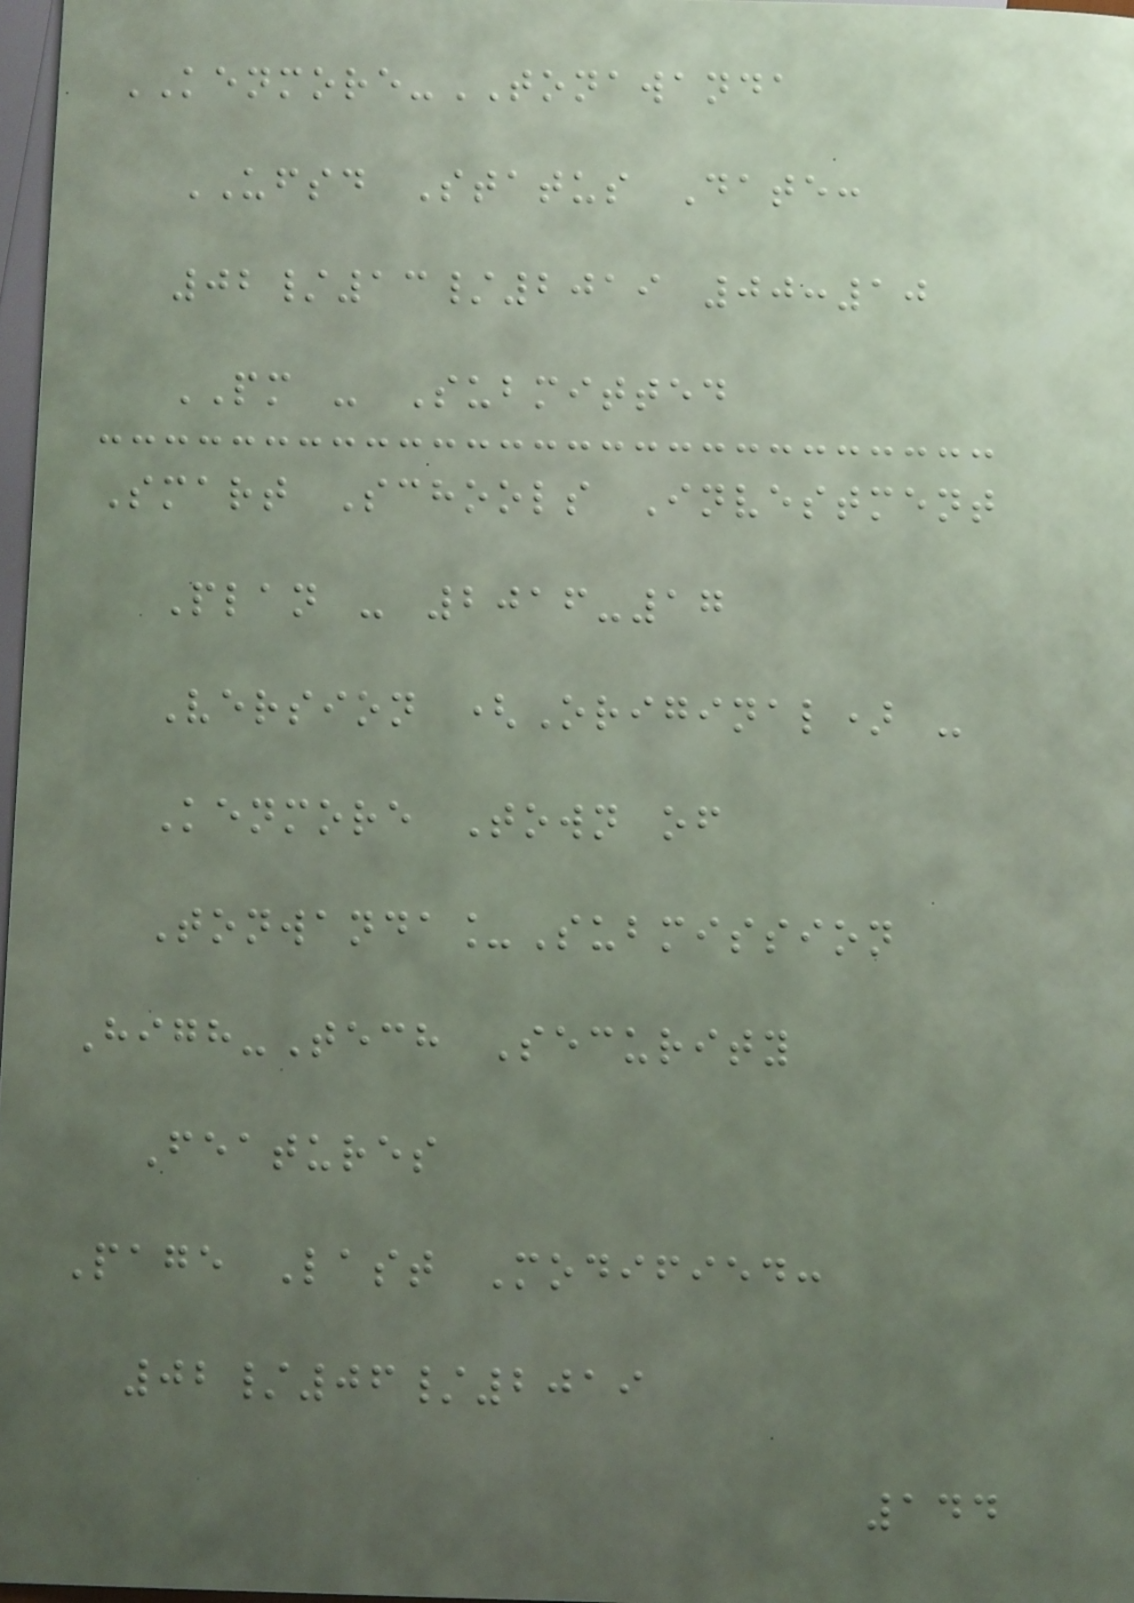KENMORE-TONAWANDA
UFSD Status Date:
02/13/2019 00:10
PM - Submitted
Smart Schools Investment
Plan - 2016-17
Version (Original) -
Kenmore Town of
Tonwanda_Submission
High-Tech Security
Features
Page Last Modified:
02/06/2019
144
